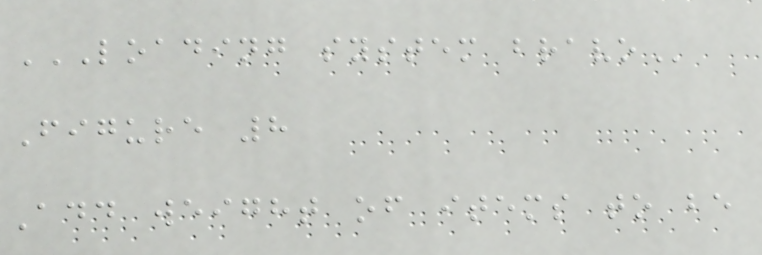LOADING SYSTEM BRAVO
Figure 8
Add weight of items to be
